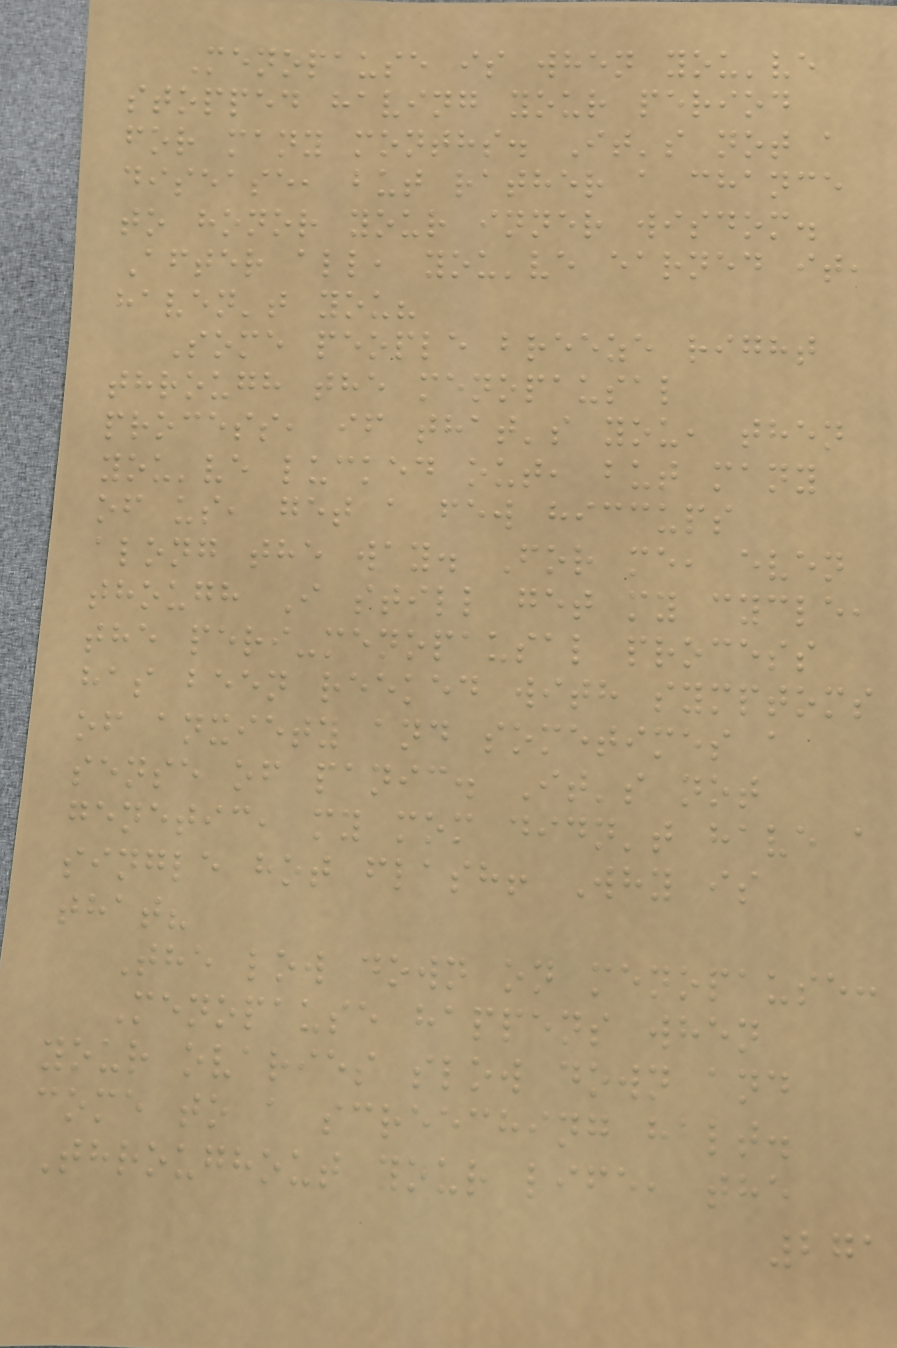Menopause is when you've
stopped having your period
for many months. It's not a
disease, but rather a chance
to honor your inner wisdom.
After all, you've earned it,
haven't you?
Some people breeze right
through the menopausal
process, if that's you, then
you've lucked out, but many
of us, get a few hiccups
along the way. For me, even
though I still get my cycle,
the peri-menopausal process
has been reeked with symptoms
of anxiety and sometimes a
sense of panic. It's not
genetic, my mom didn't have a
single hot flash! Why is
that?
The low down on menopause:
Menopause happens when
your ovaries slow down and
come to a screeching halt.
Throughout your life, the
271
